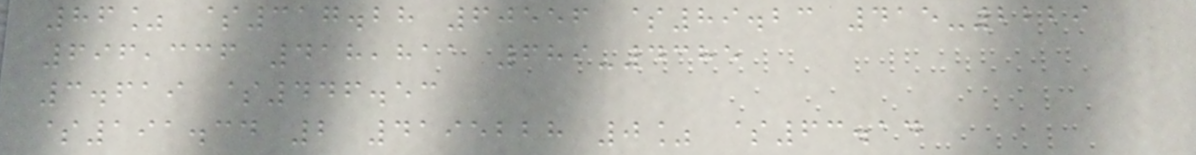86% $317.28 60556 $89.23 415-2229
696,336 418,811 689-4385
3.619 $446.53
$191.34 2 4195228 0% $63.14
